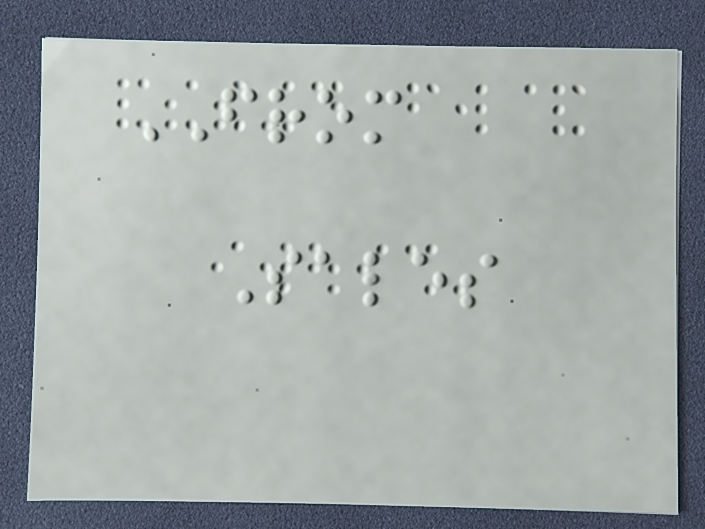FROM
Sales
